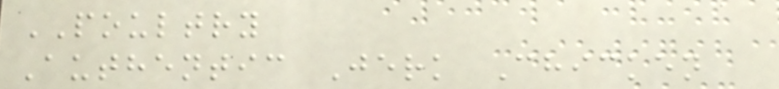POULTRY
Authentic Jerk Chicken
